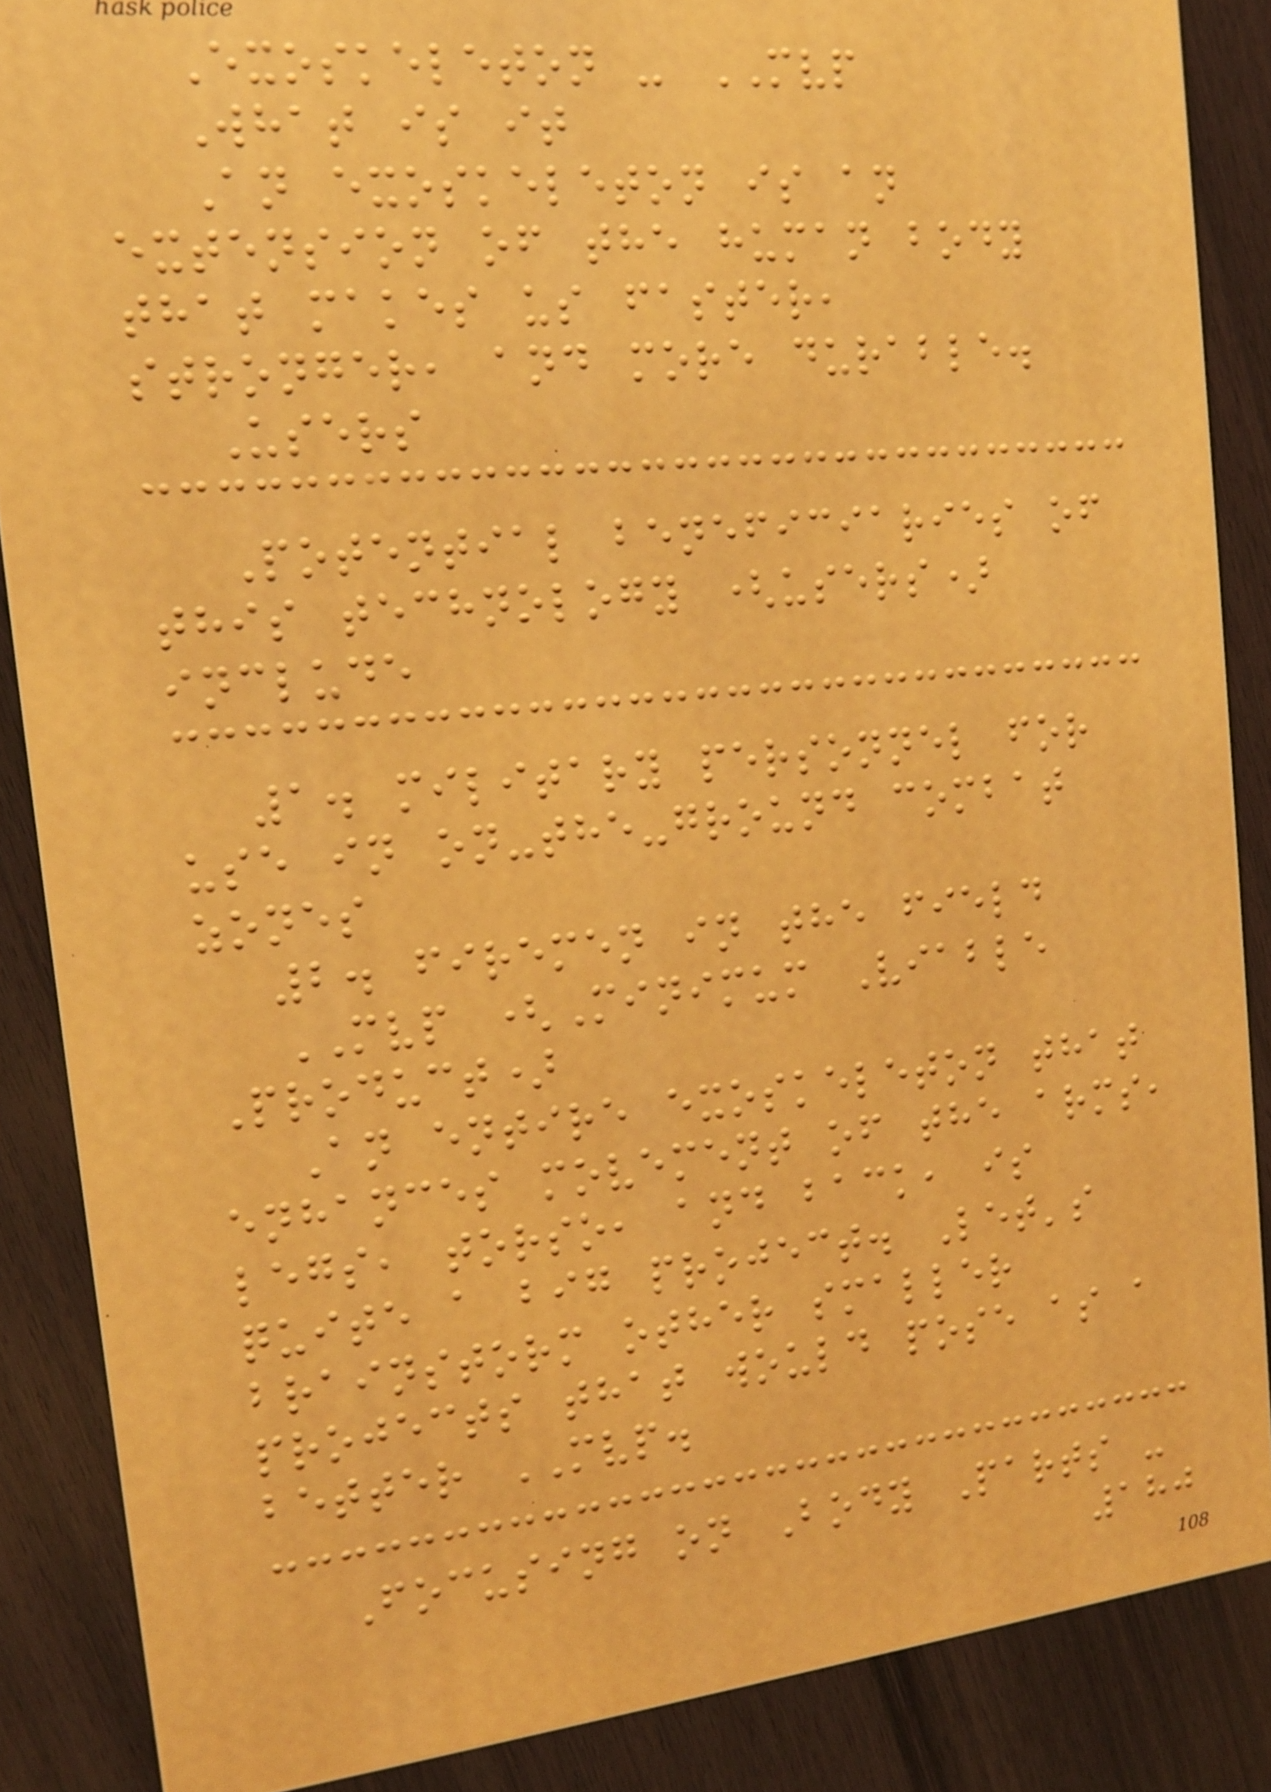Exoskeleton - MVP
What is it
An exoskeleton is an
extension of the human body
that makes us faster,
stronger, and more durable.
Users
Potential beneficiaries of
this technology (users)
include
1. military personnel for
use in on-the-ground combat
zones
2. firemen in the field
MVP (Minimum Viable
Product)
An entire exoskeleton that
enhances movement of the arms,
legs, torso, and back, is
quite a big project. Let's
brainstorm other smaller
projects that would pose as a
better MVP.
Focusing on Body Parts -
180
